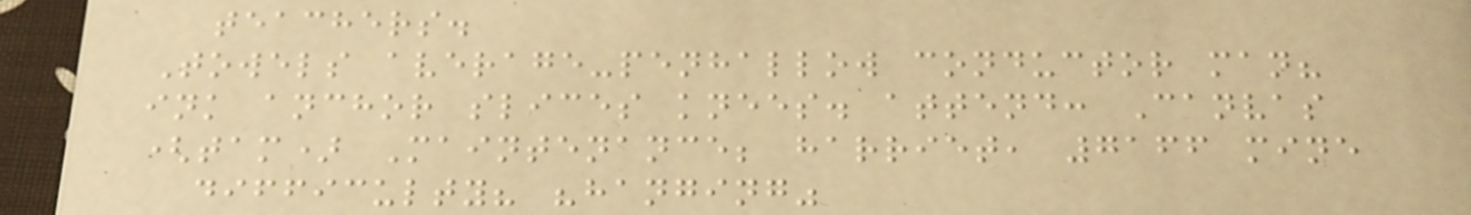teachers.
Towels average-penhallow conductor man?
ink anchor slices knees. attend: Canvas
(tam) Maintenance; harriet, 7166 mine
difficulty? "hanging"
